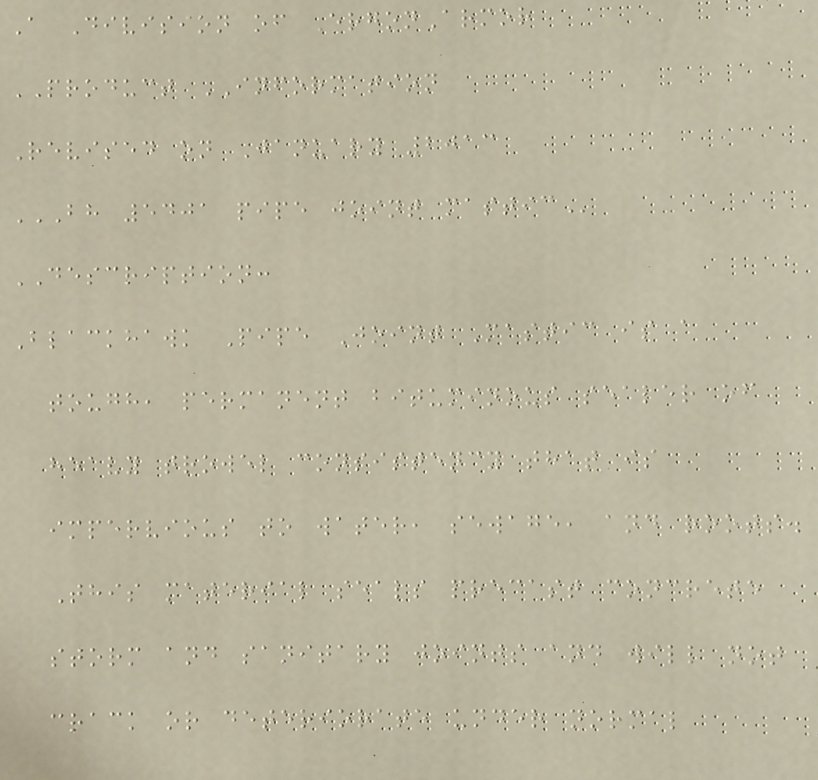A Division of ErgonArmor
PRODUCT INFORMATION
Revised on January 2013
BH 5401 PIPE JOINT MASTIC
DESCRIPTION:
Blackhawk Pipe Joint Mastic is a
tough, permanent bituminous sealer of
heavy trowel consistency that is
impervious to water, sewage, and roots.
This material seals precast concrete
storm and sanitary joints and will not
crack or deteriorate under normal
